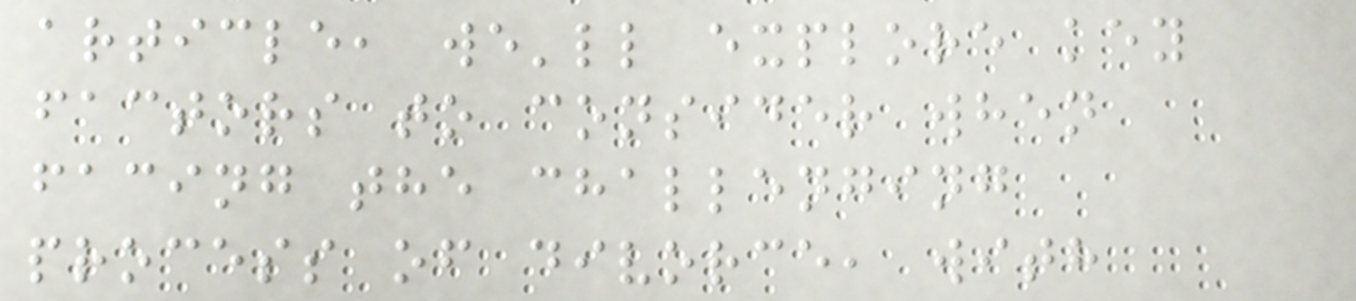article, we'll explore key
factors to consider when
facing the challenging
process of divorce, with
